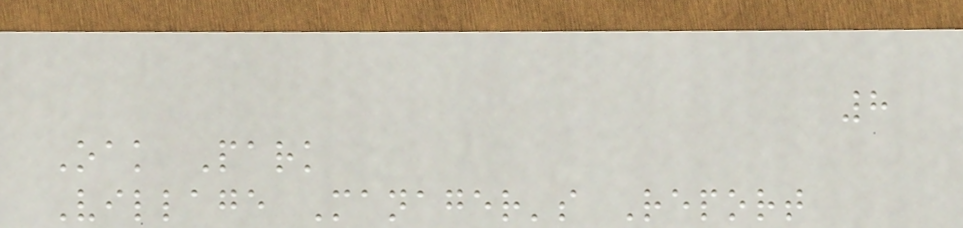8
Oak Park
Village Manager's Report
